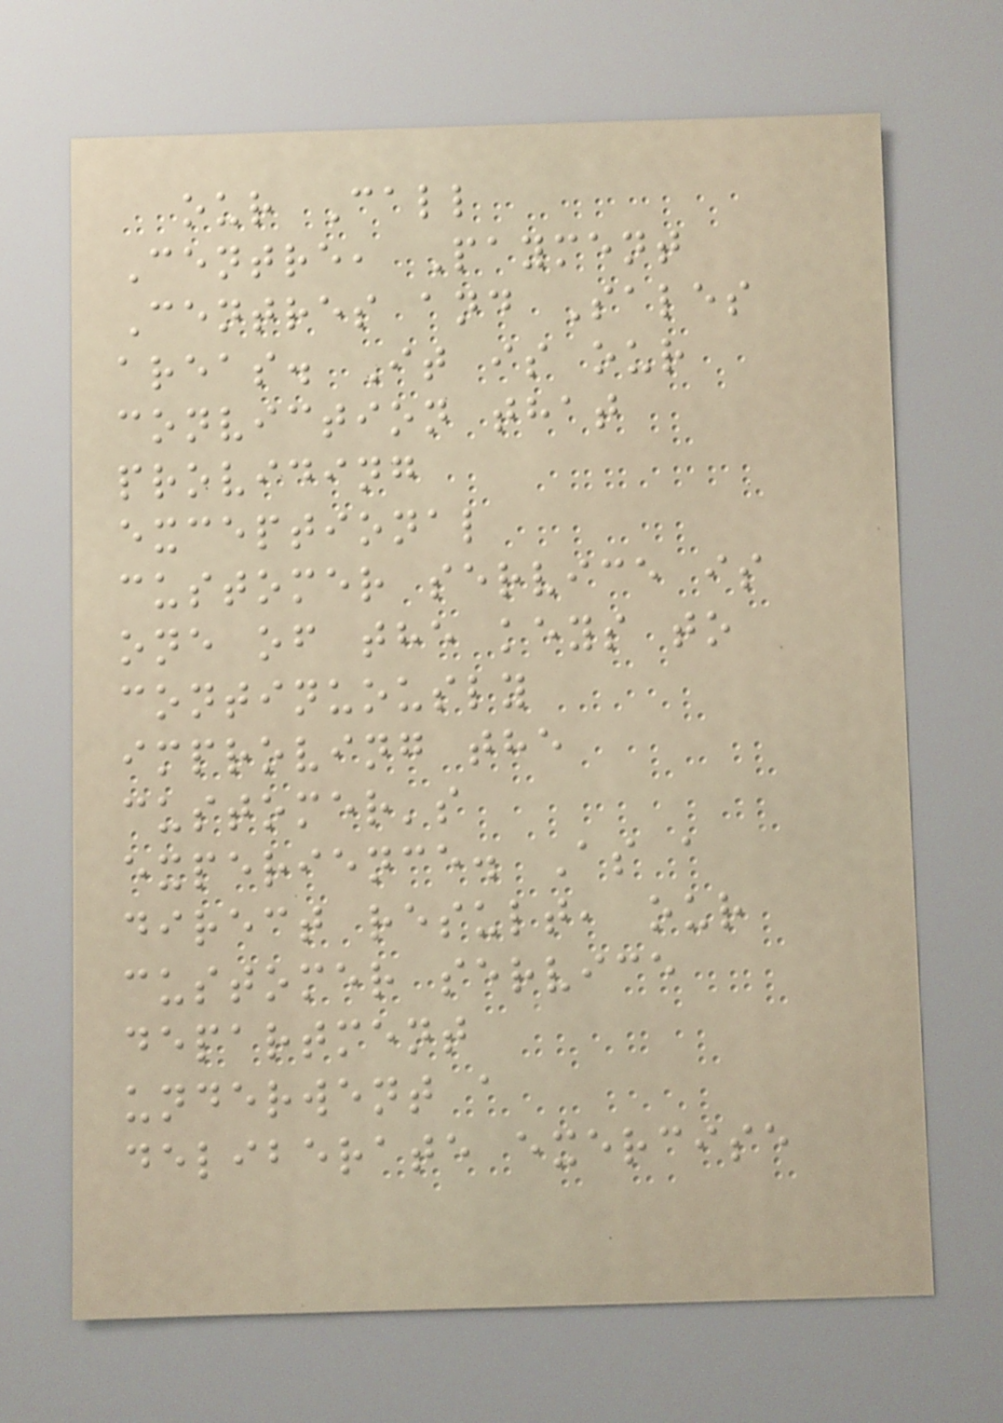our Call
Centre, Payment
Centres and Sales
areas. It is our
conviction that
providing
exceptional
customer service is
one of the keys to
continuously
improving the
customer's
experience. As a
direct result, our
customer service
department
underwent a
deliberate exercise
